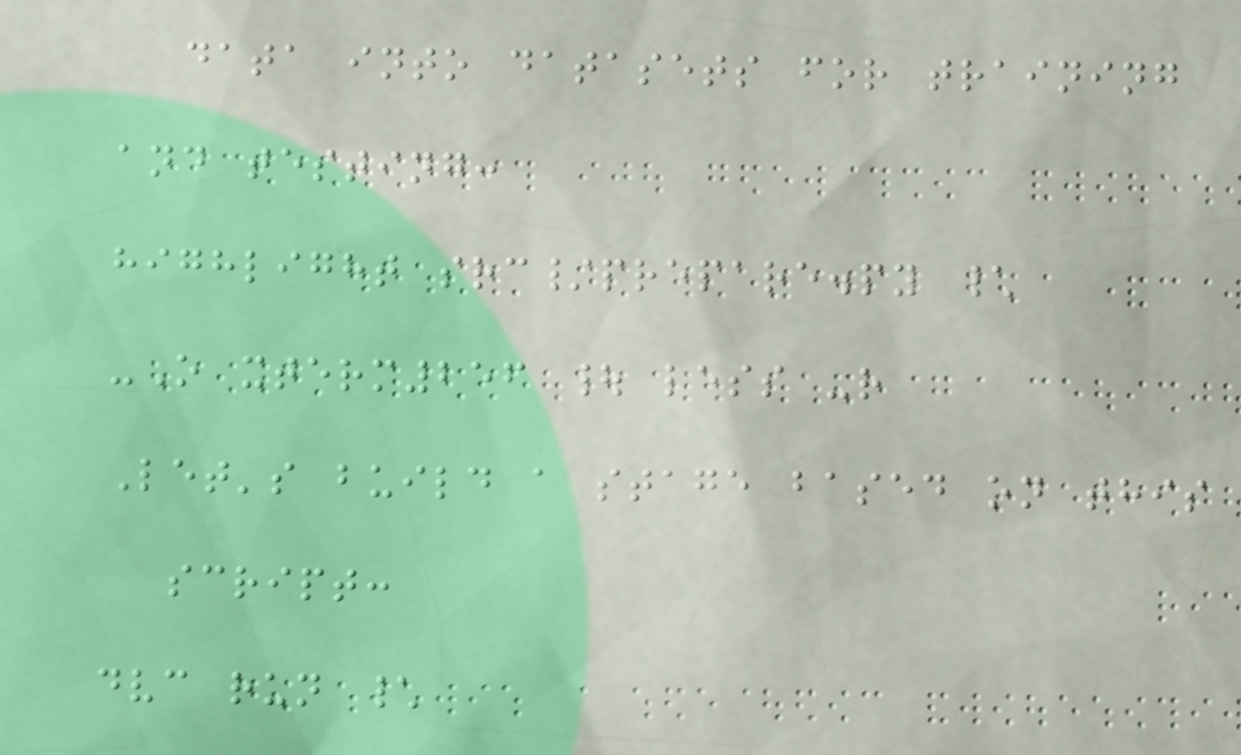data into datasets for training
and testing:
highlight src/prepare.py \
-O xterm256 | less -r
Let's build a stage based on this
script:
dvc run \
